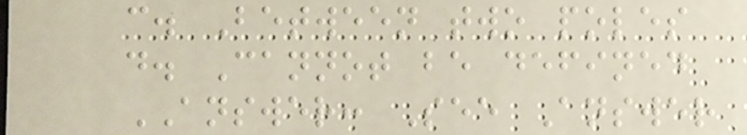c. Between two poles
d. Cannot be defined
ANSWER: See Answer
